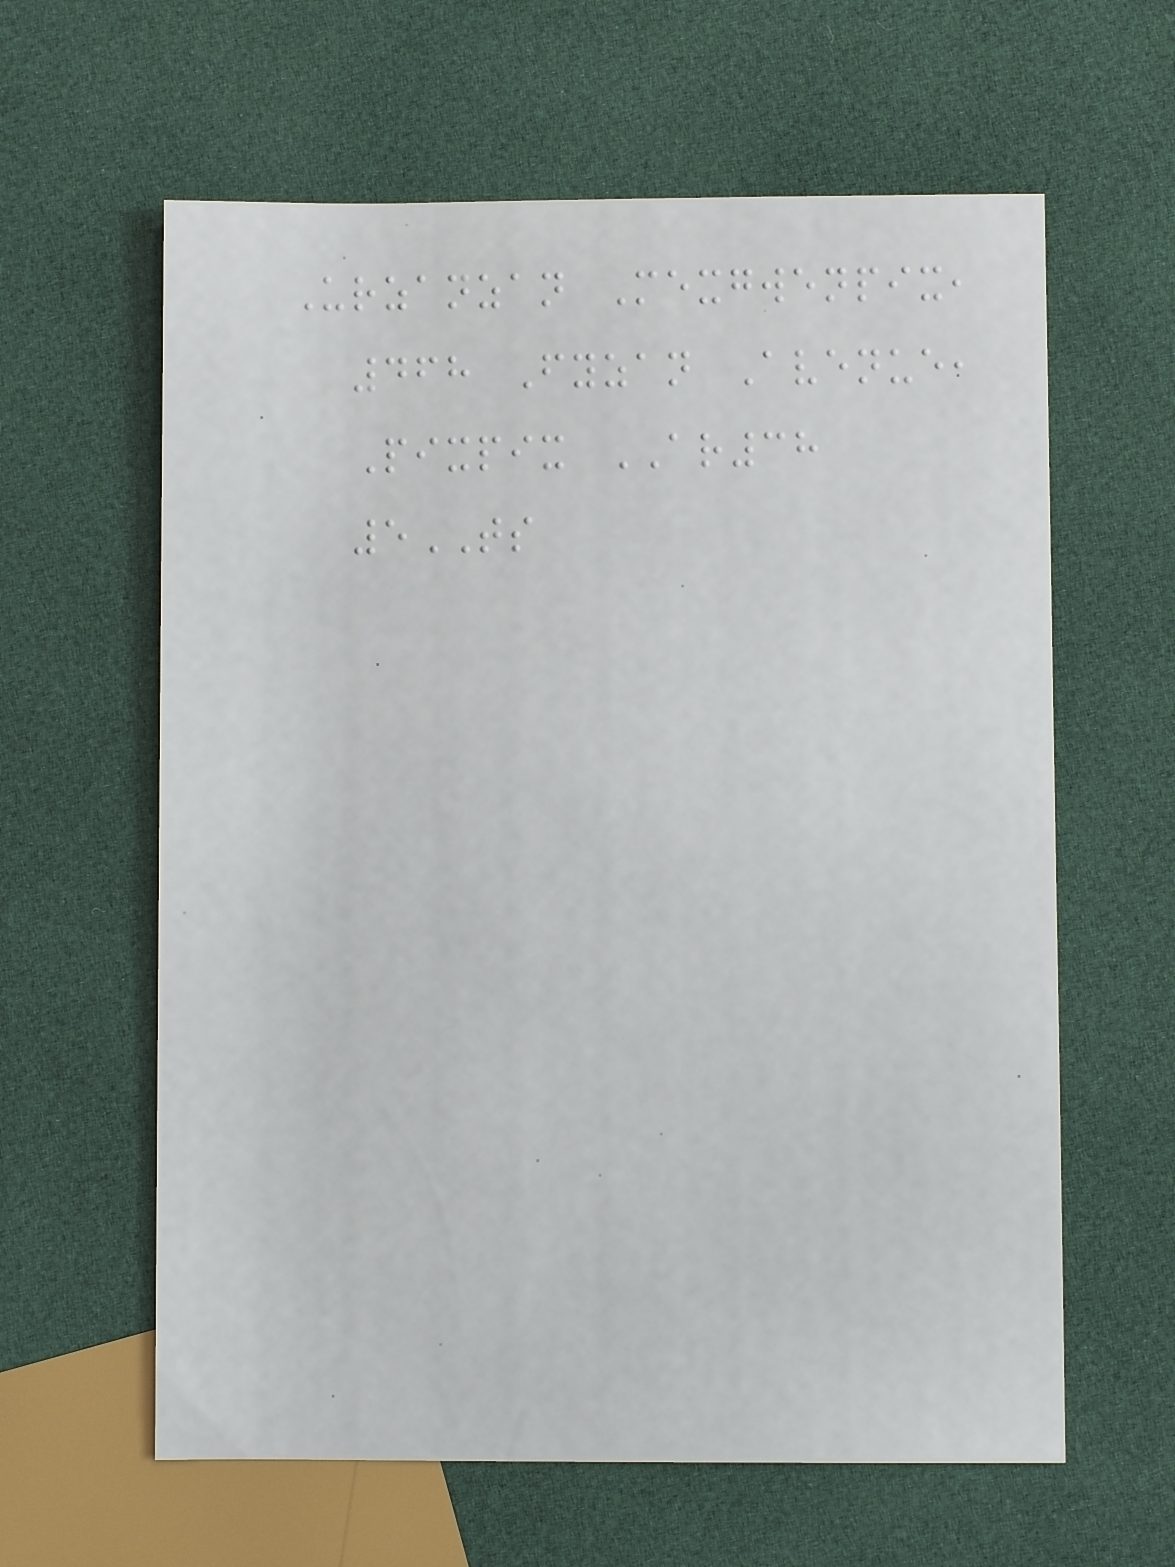Urzanzan Mexgwenpix,
468 Fyzan Avenue,
Pixpix AR38
5TS
